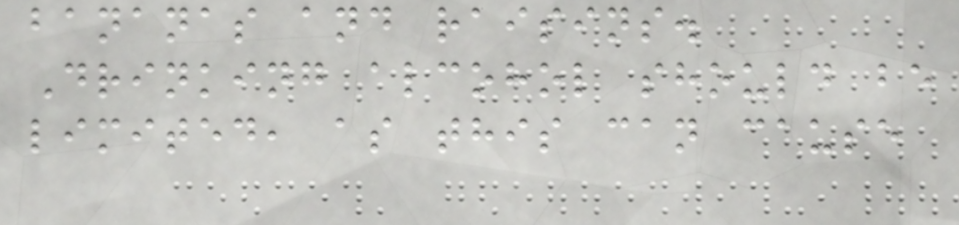bananas and raisins.
Drinking alcohol should be
limited, as this can cause
